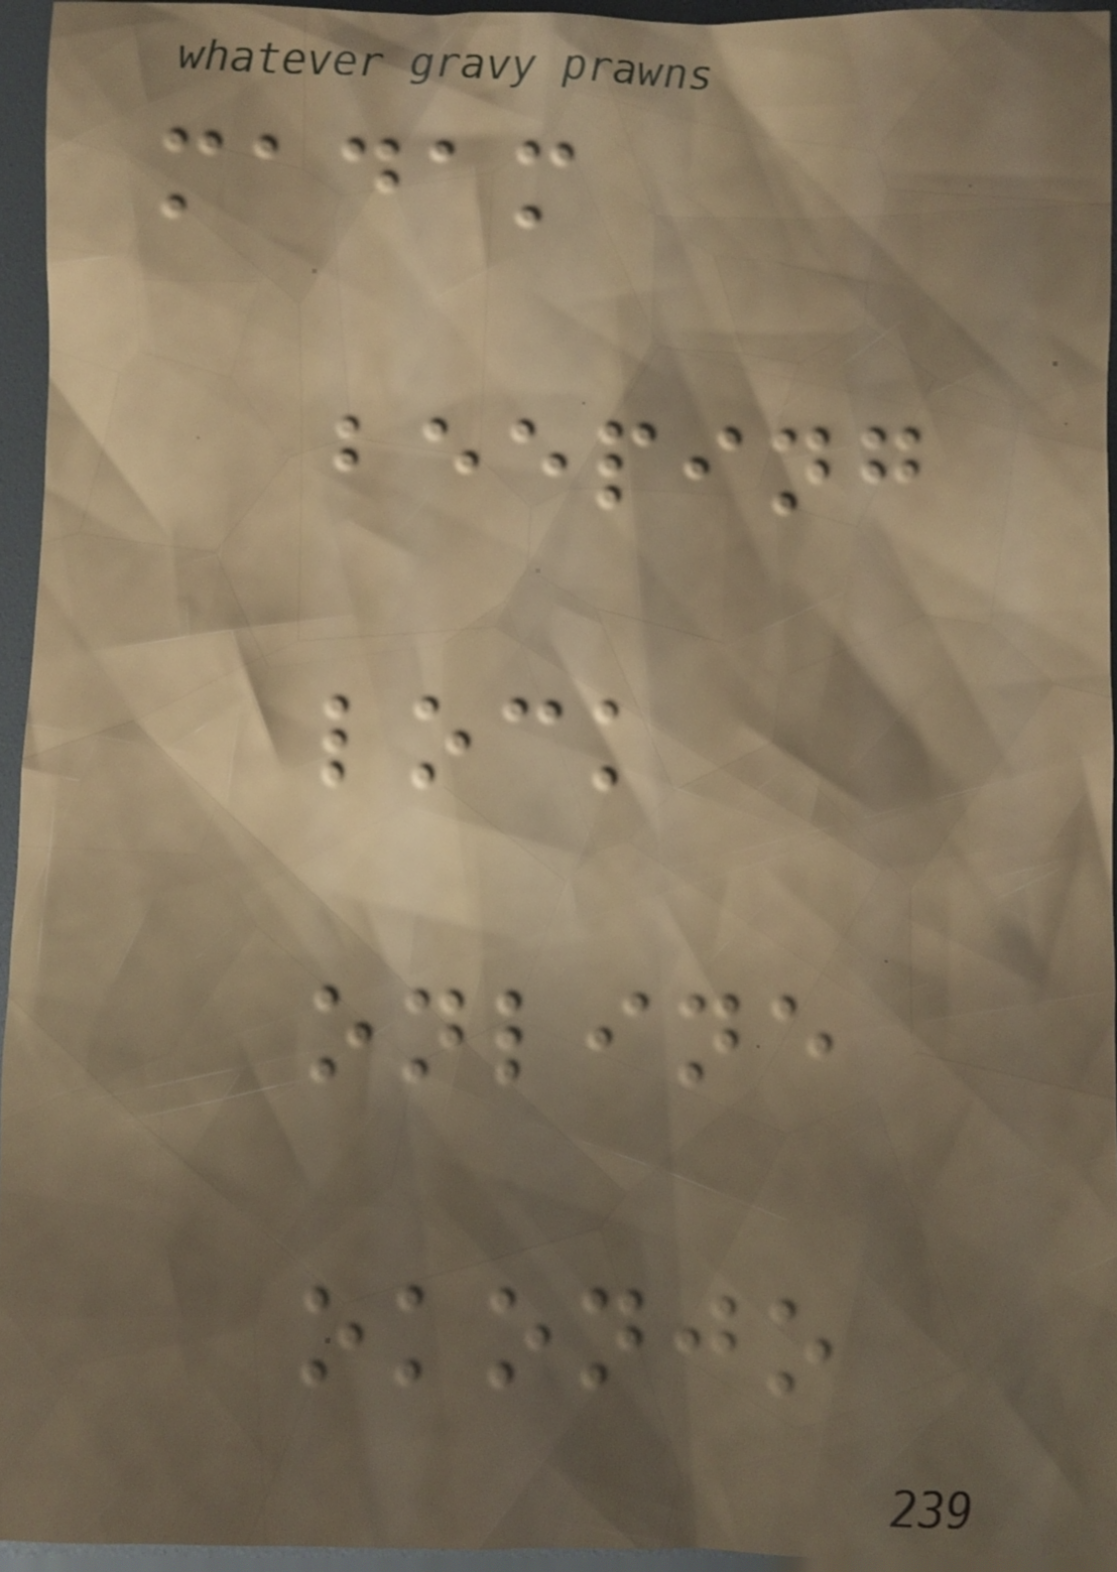madam
beeping
lock
online
okonjo
